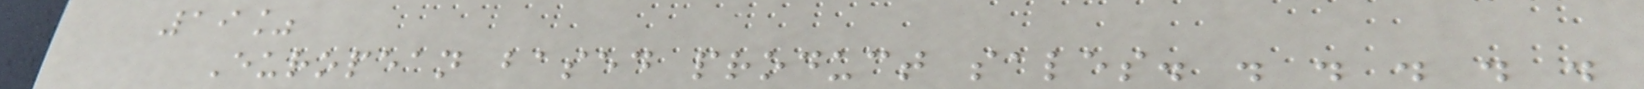19%
European based product sales. . . . . .
